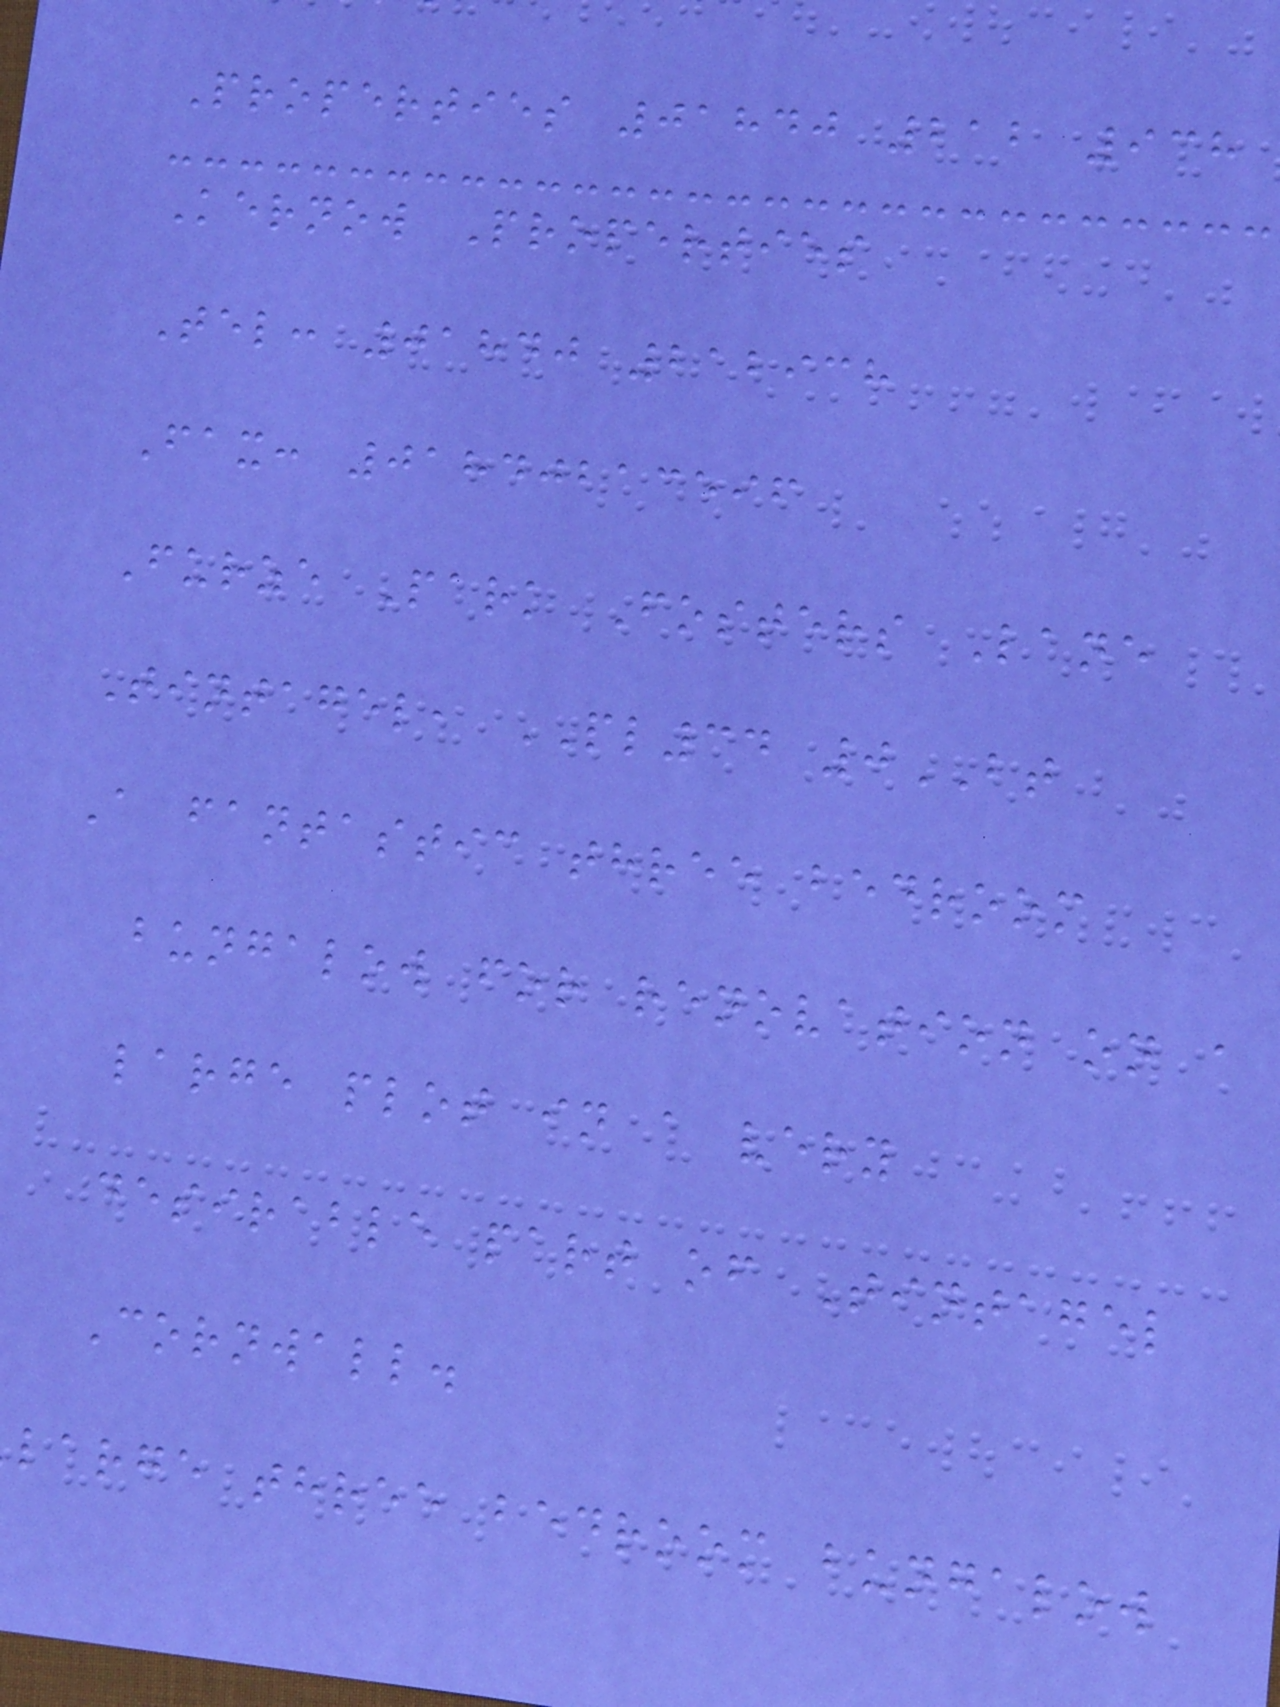Properties 01840 212 938
Kernow Properties
Tel: 01840 212938
Fax: 01840213596
Furze Park Fosters Lane
Tintagel, PL34 0BT
A fantastic three bedroom
bungalow for renovation on a
large plot in a very
desirable part of Tintagel
Cornwall.
large three bedroom bungalow
